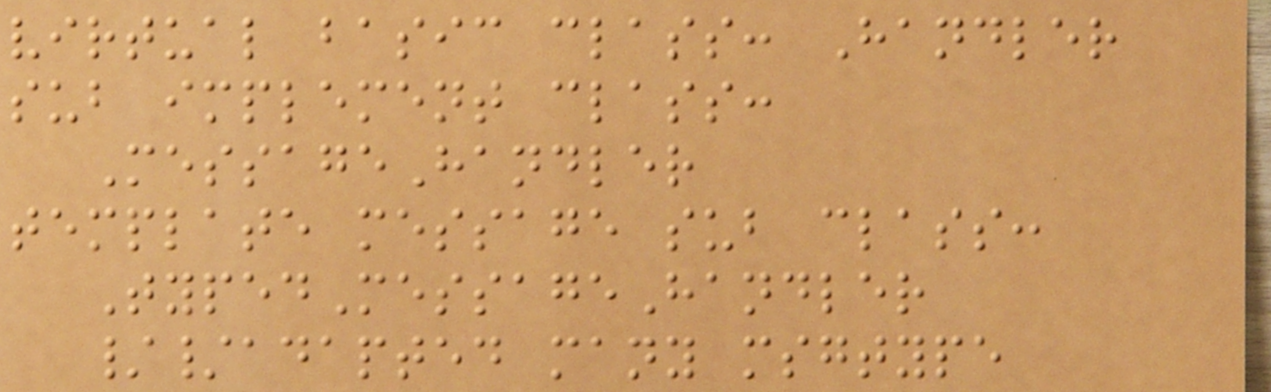virtual basic class: Handler
sub implement class:
MessageHandler
template message sub class:
TypedMessageHandler
//adapted many msgtype
